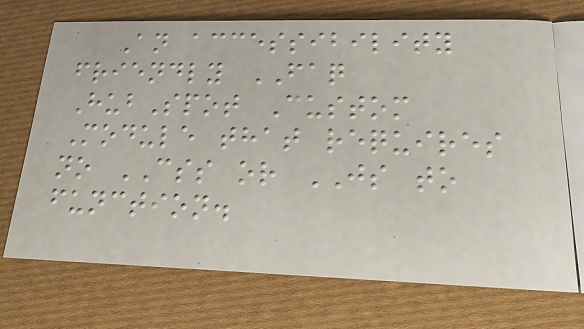An accessibility
friendly FAQ
HubSpot Custom
Module that requires
no CSS or JS to
function.
